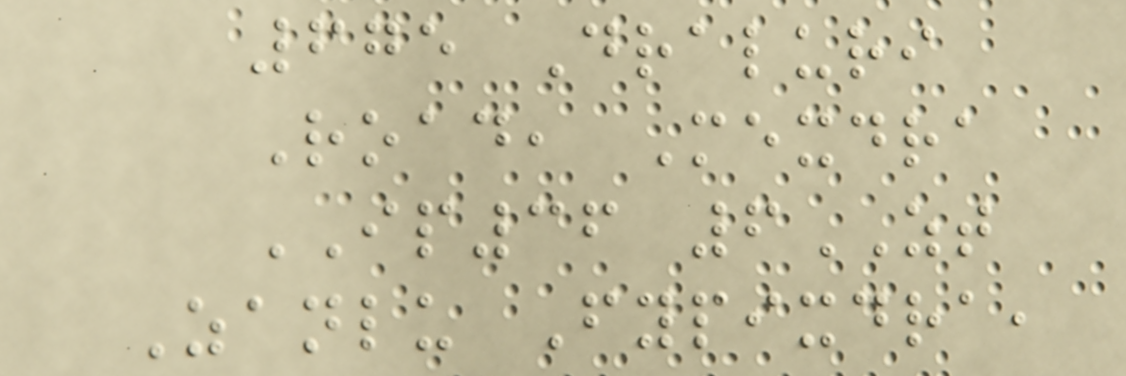675 Draluri
Road, Mexdra
IP36 6ZT
Zanlu Fypixdra,
